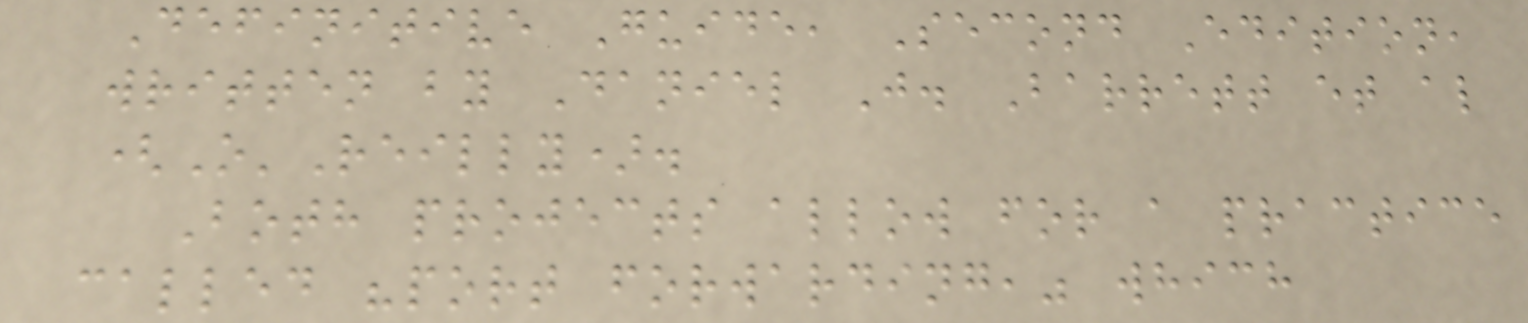Definitive Guide, Second Edition,
written by Daniel J. Barrett et al
(O'Reilly).
Both projects allow for a practice
called "port forwarding," which
